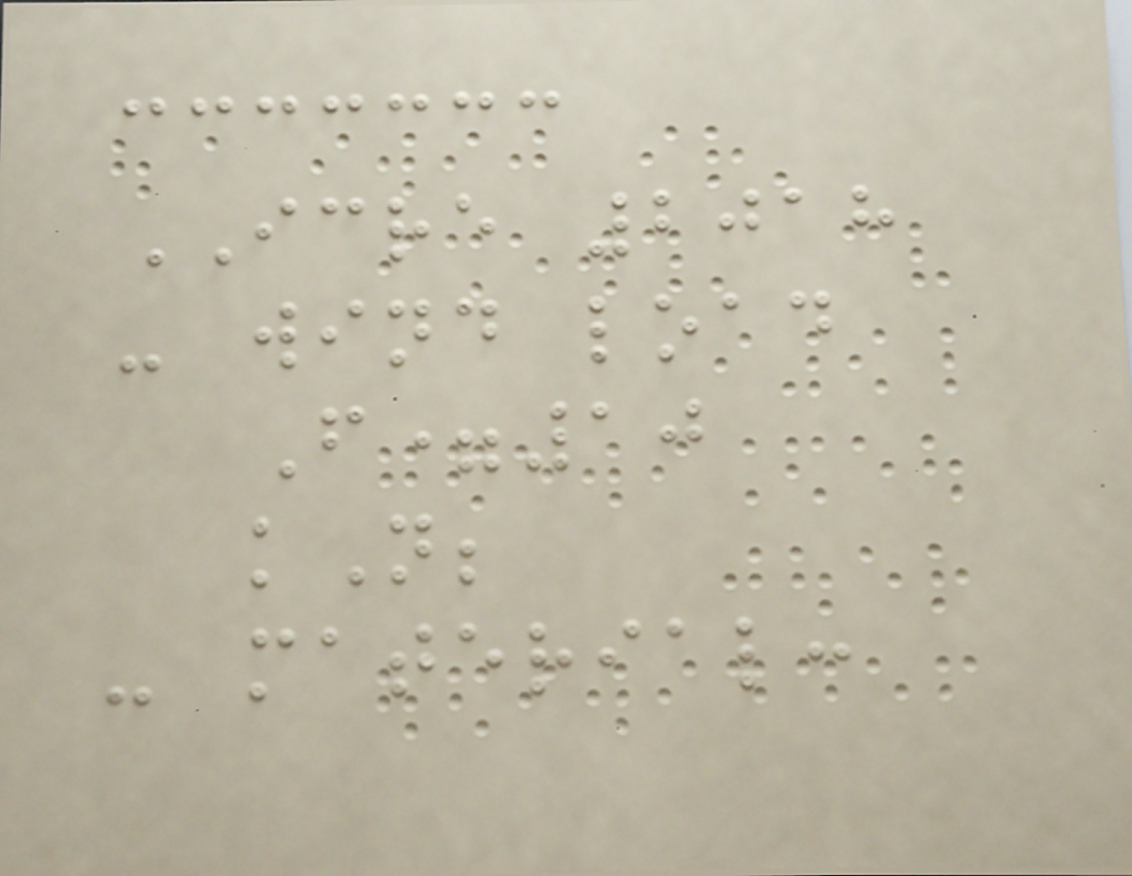ICRE 2018
- wind load
F=10
kN;
- material:
